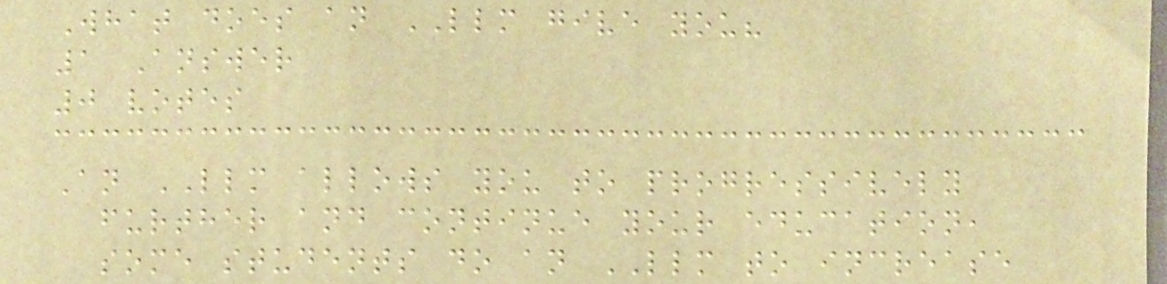What does an LLM give you?
1 Answer
0 votes
An LLM allows you to progressively
further and continue your education,
some students do an LLM to increase
